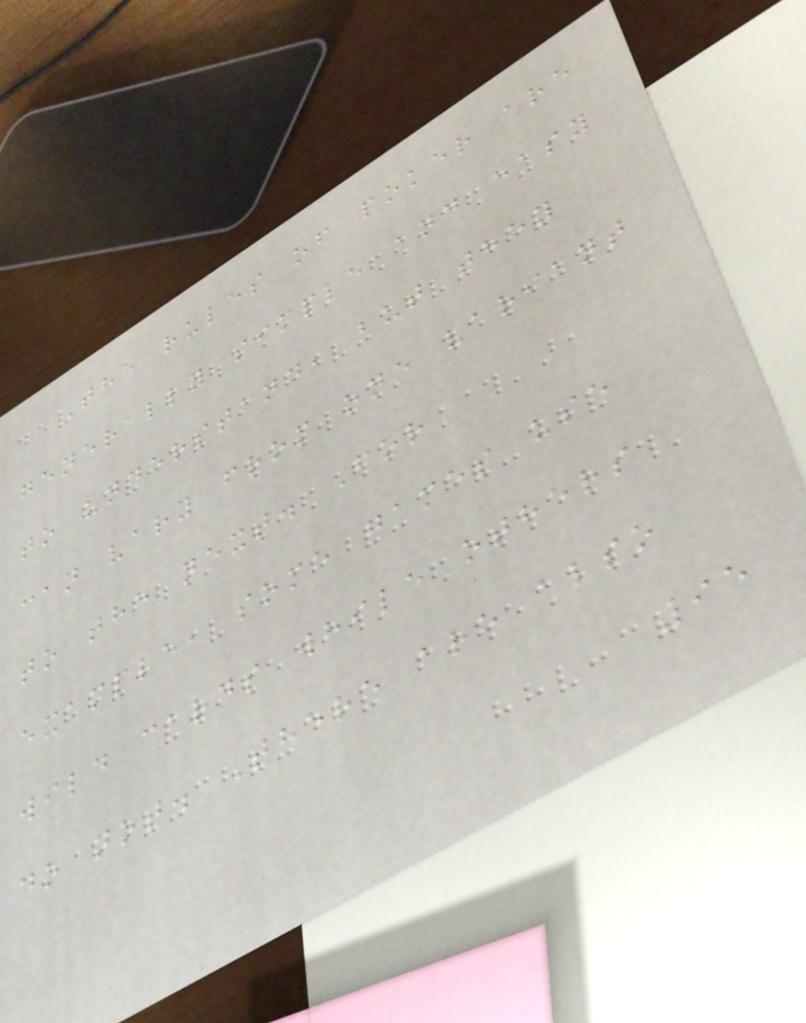The rules of poker are
generally simple and easy
to understand, but they
can vary from one variant
to the next. For
example, some games use
wild cards while others
do not. There are also
95
